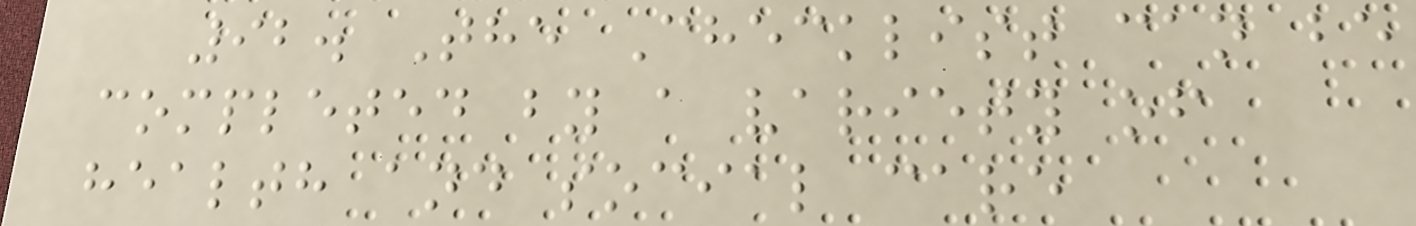92. The Checklist can be
completed by a variety of
health and social care
